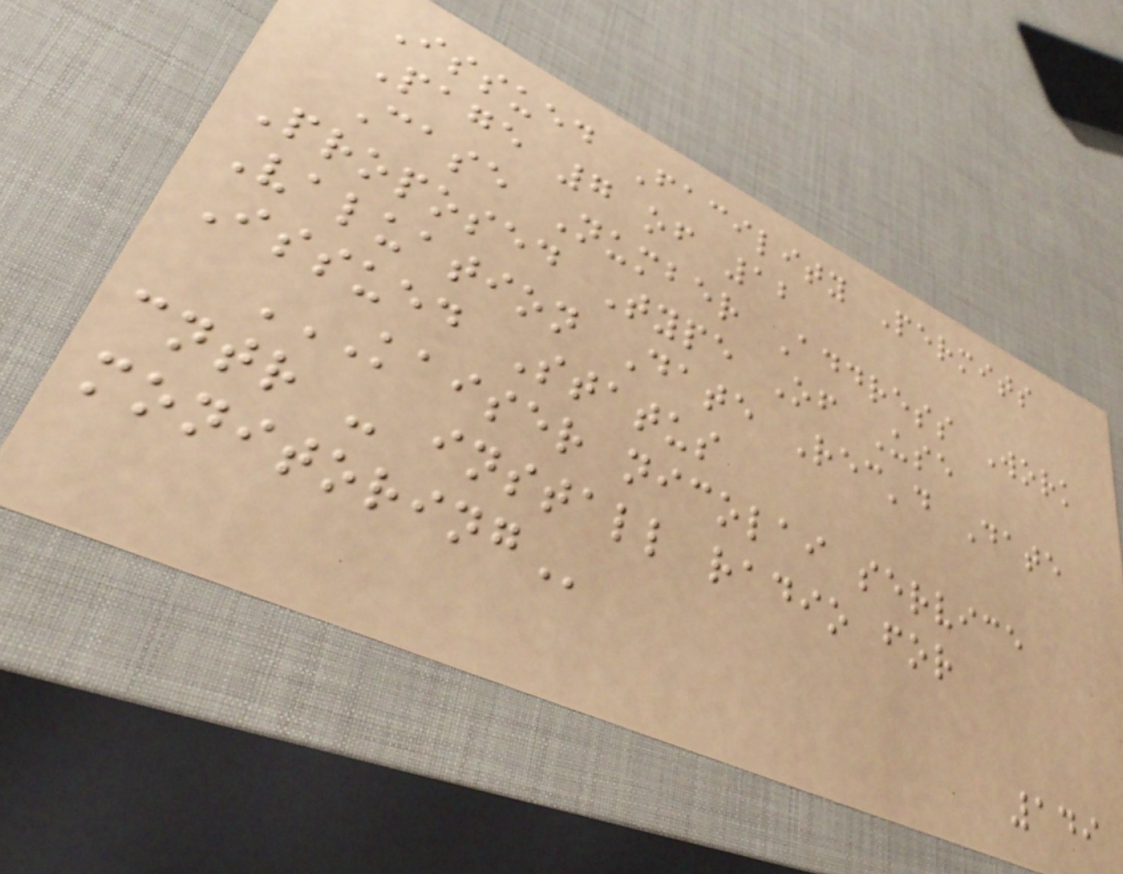Issued Facility Permits
Page 7 of 12
Case Number Address Work
Proposed Type Of Use
Valuation Date Rec'd Date
Issued Status
KAISER NICOLAI SERVICE
CNTR - INSTALL RADIO FOR
MONITORING
149
